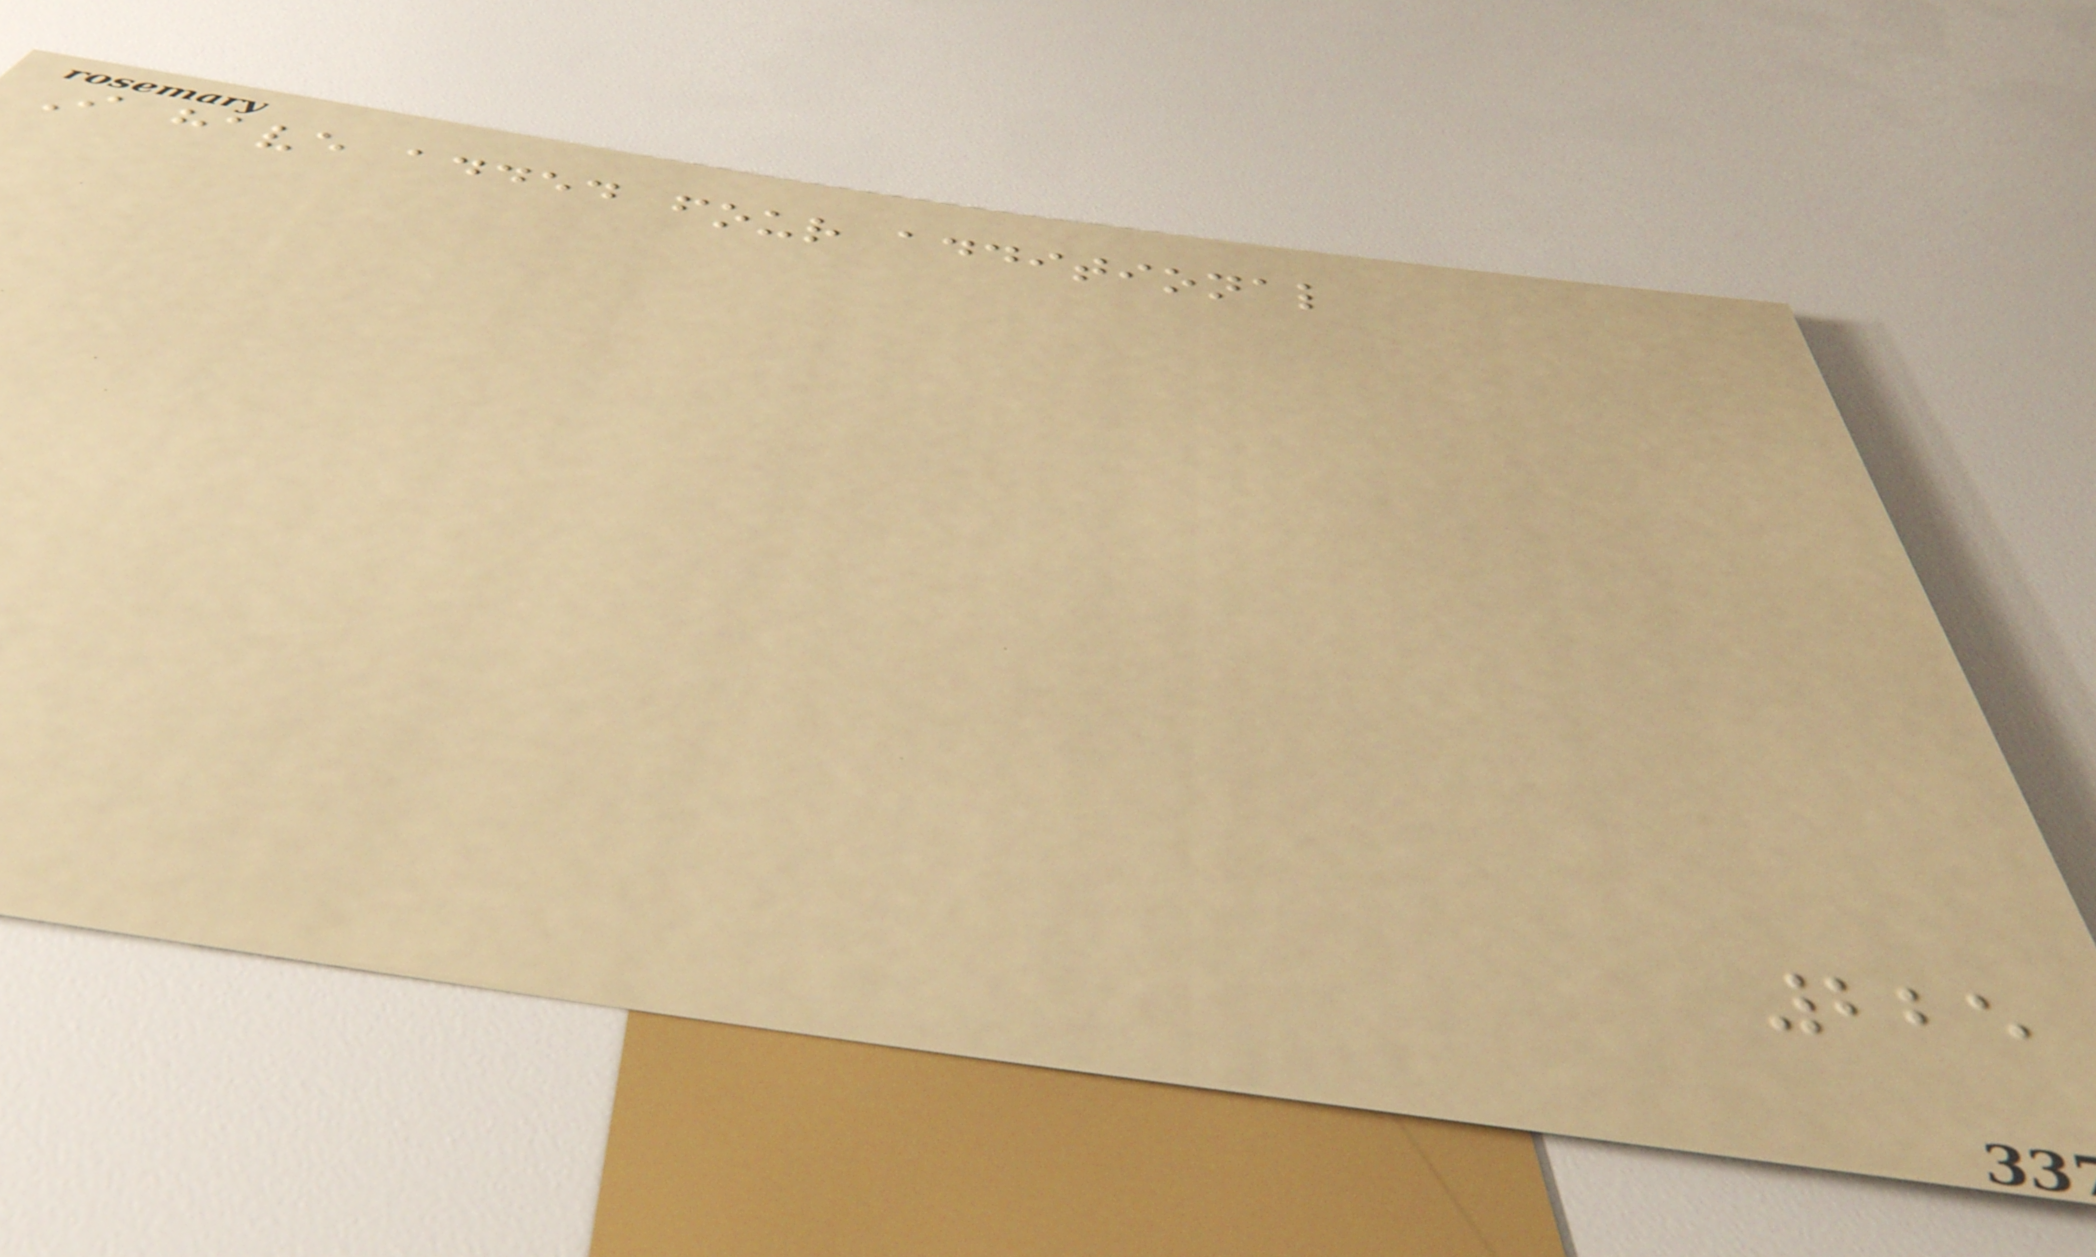I have added four additional
225
